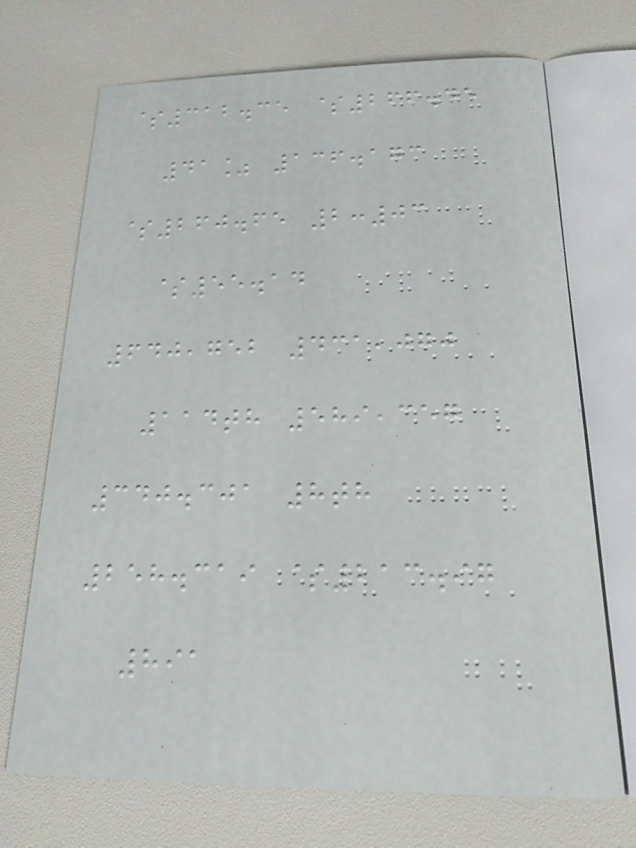$312.35 $266.45
41% 136.173
$260.65 2:03
$55.14
640,752 431,070
114th 589,357
340.301 8th
258.319 $213.97
891
